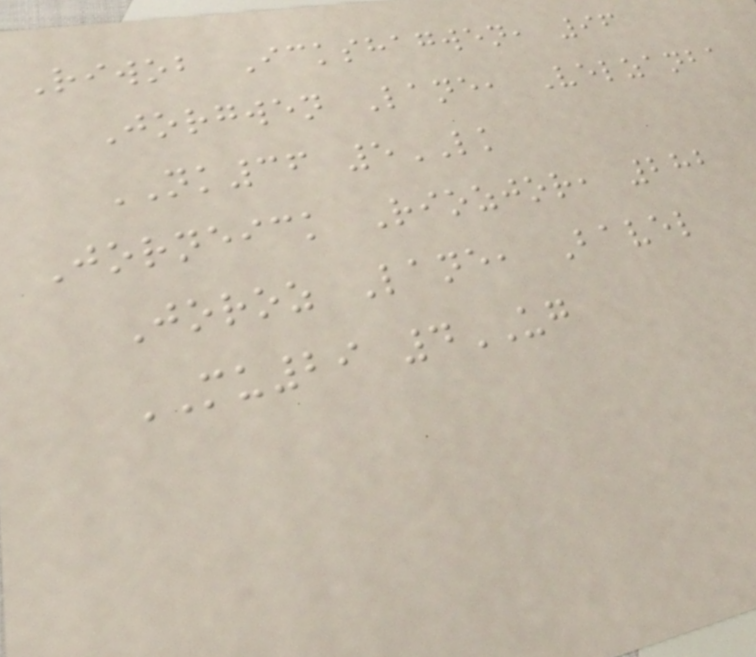Riwob Ickshagwen, 96
Jorgwen Lane, Velzanba
NK36 5LK
Jorneick Riozjor, 282
Joroz Lane, Bavel
MU29 4UG
